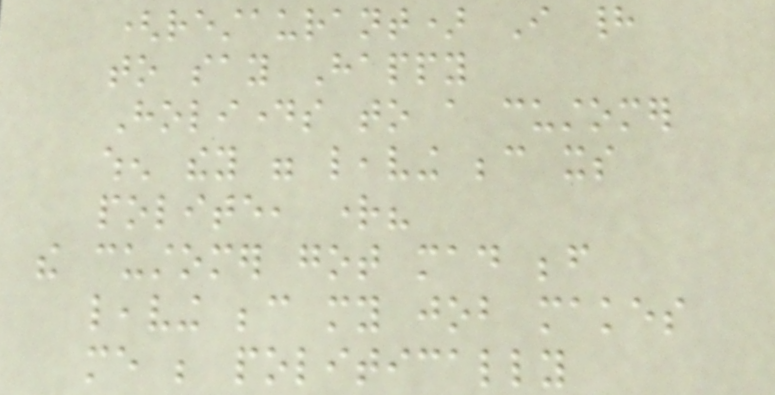(restaurant) I had
to say Happy
Holidays to a customer
when they were leaving because its
polite, right?
the customer got mad before
leaving because my job makes
me be politically
